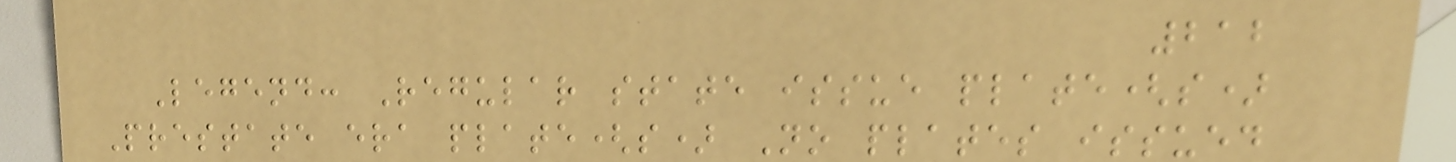212
Legend: Regular state issue plate(s)
Prestate era plate(s) No plates issued
